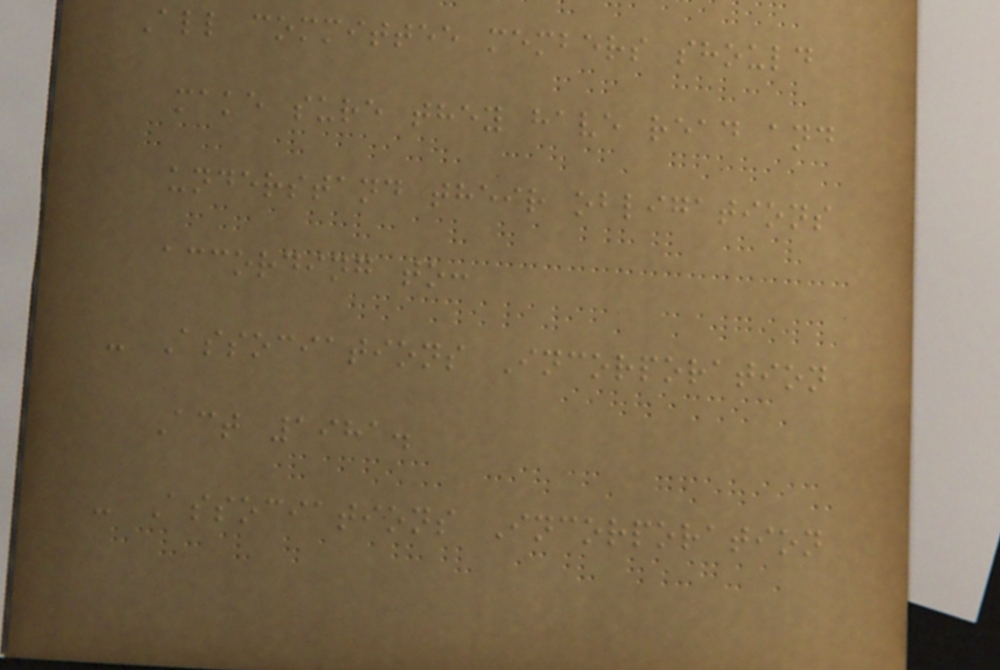All committee members should
make sure they have read and
understand their obligations
according to:
- Associations Incorporation
Act 1981.
- Associations Incorporation
